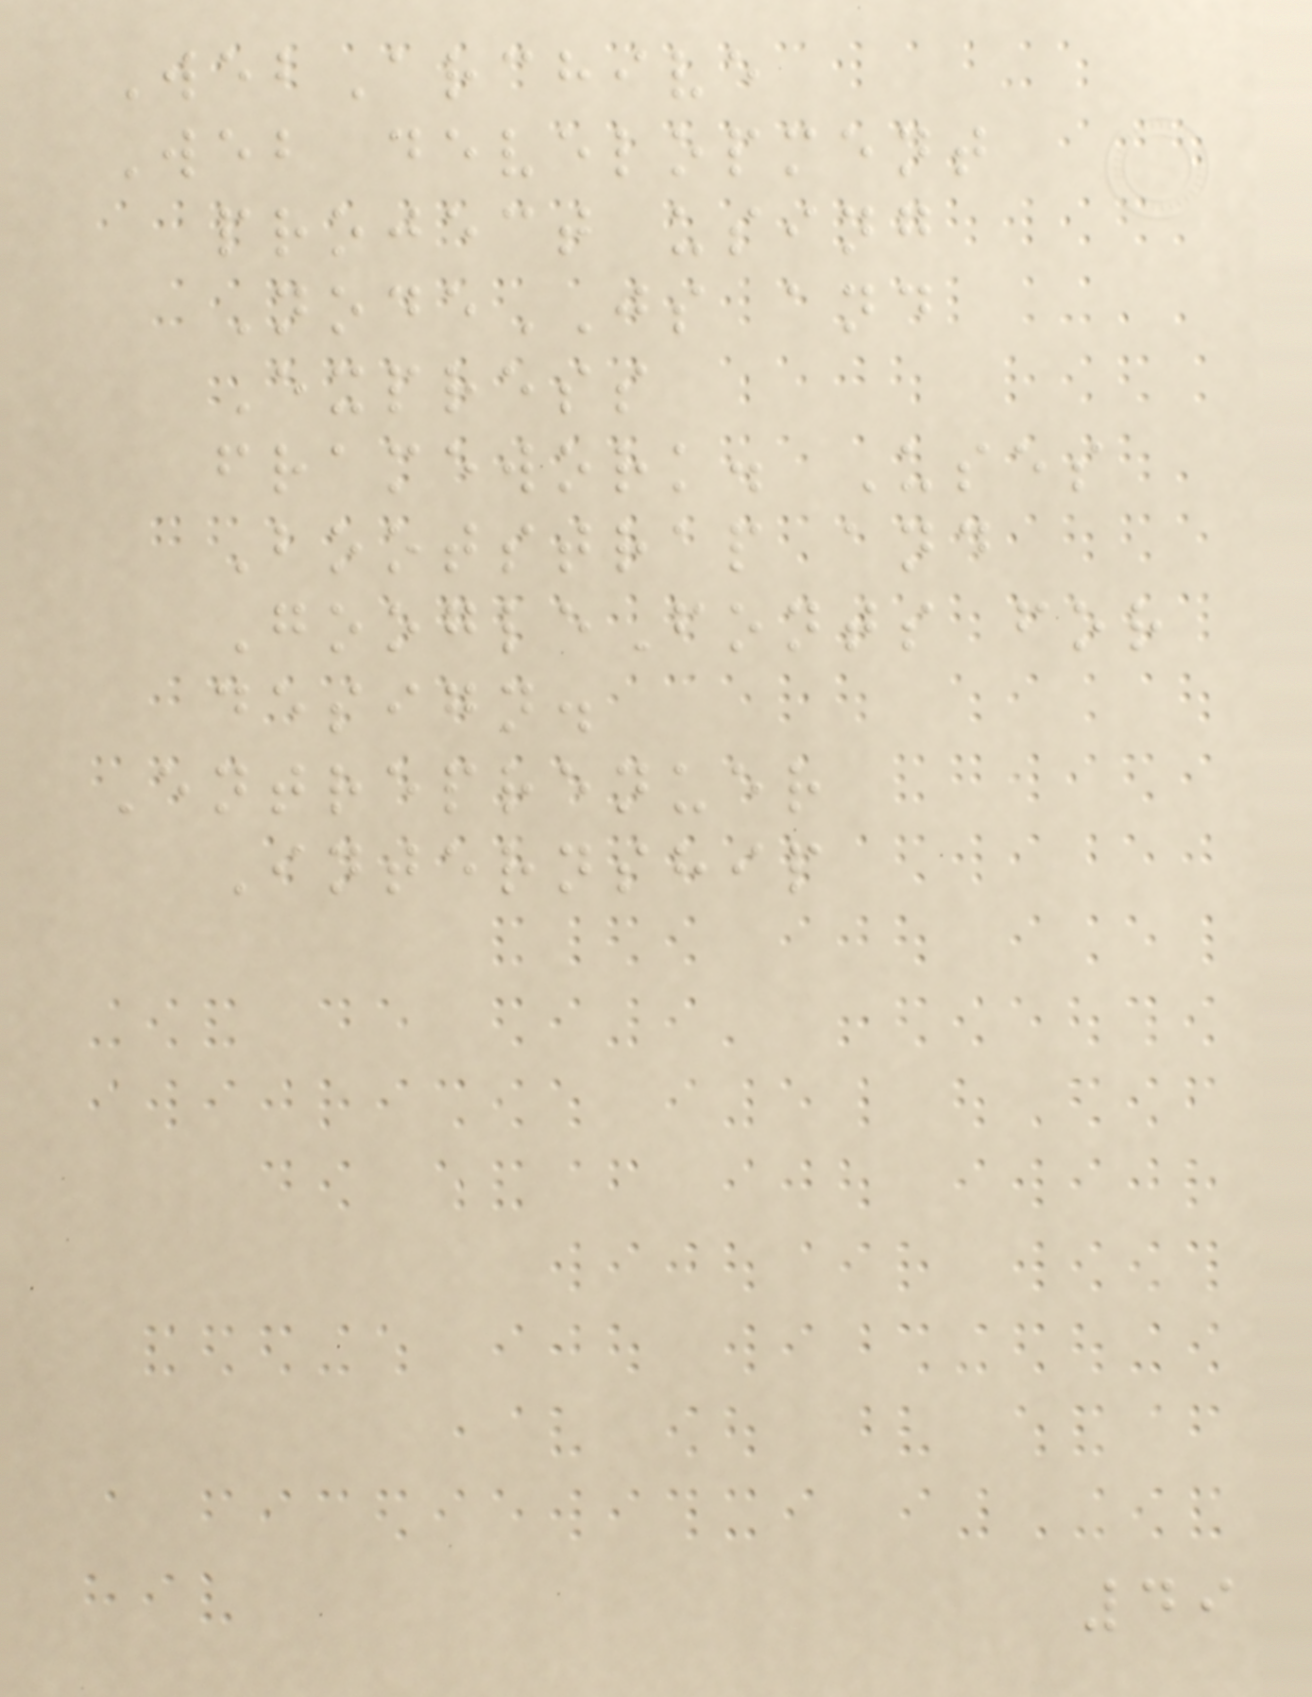WebArchive
Web development
project using
NodeJS and
Express
framework. Uses
Bootstrap and
GoogleFonts for
design.
Entreprenuer
Internship
49
